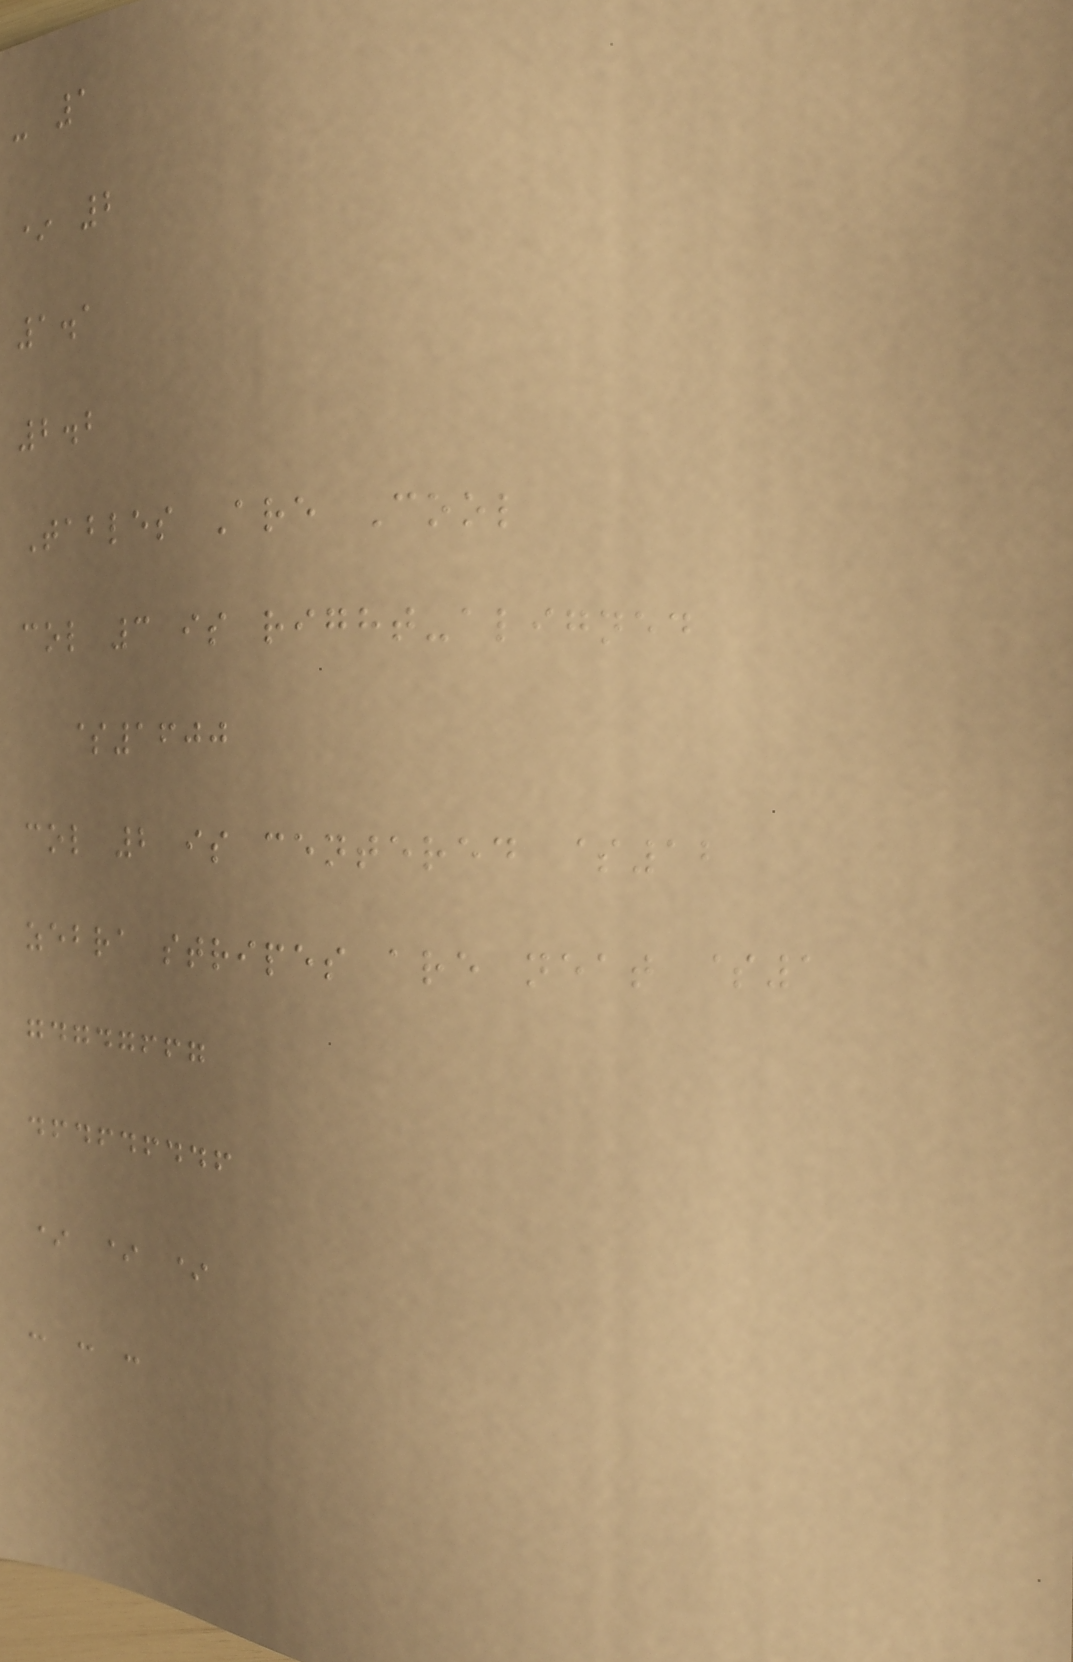- 1
* 2
1.1
2.2
Tables Are Cool
col 3 is right-aligned
$1600
col 2 is centered $12
zebra stripes are neat $1
gdgdgffg
dfdfdfddf
* * *
- - -
